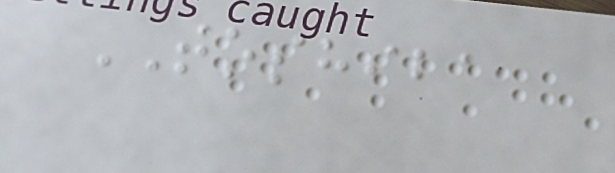TOSHIBA
